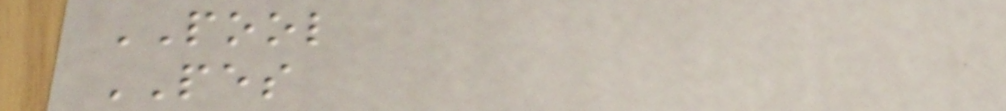POOL
PES
